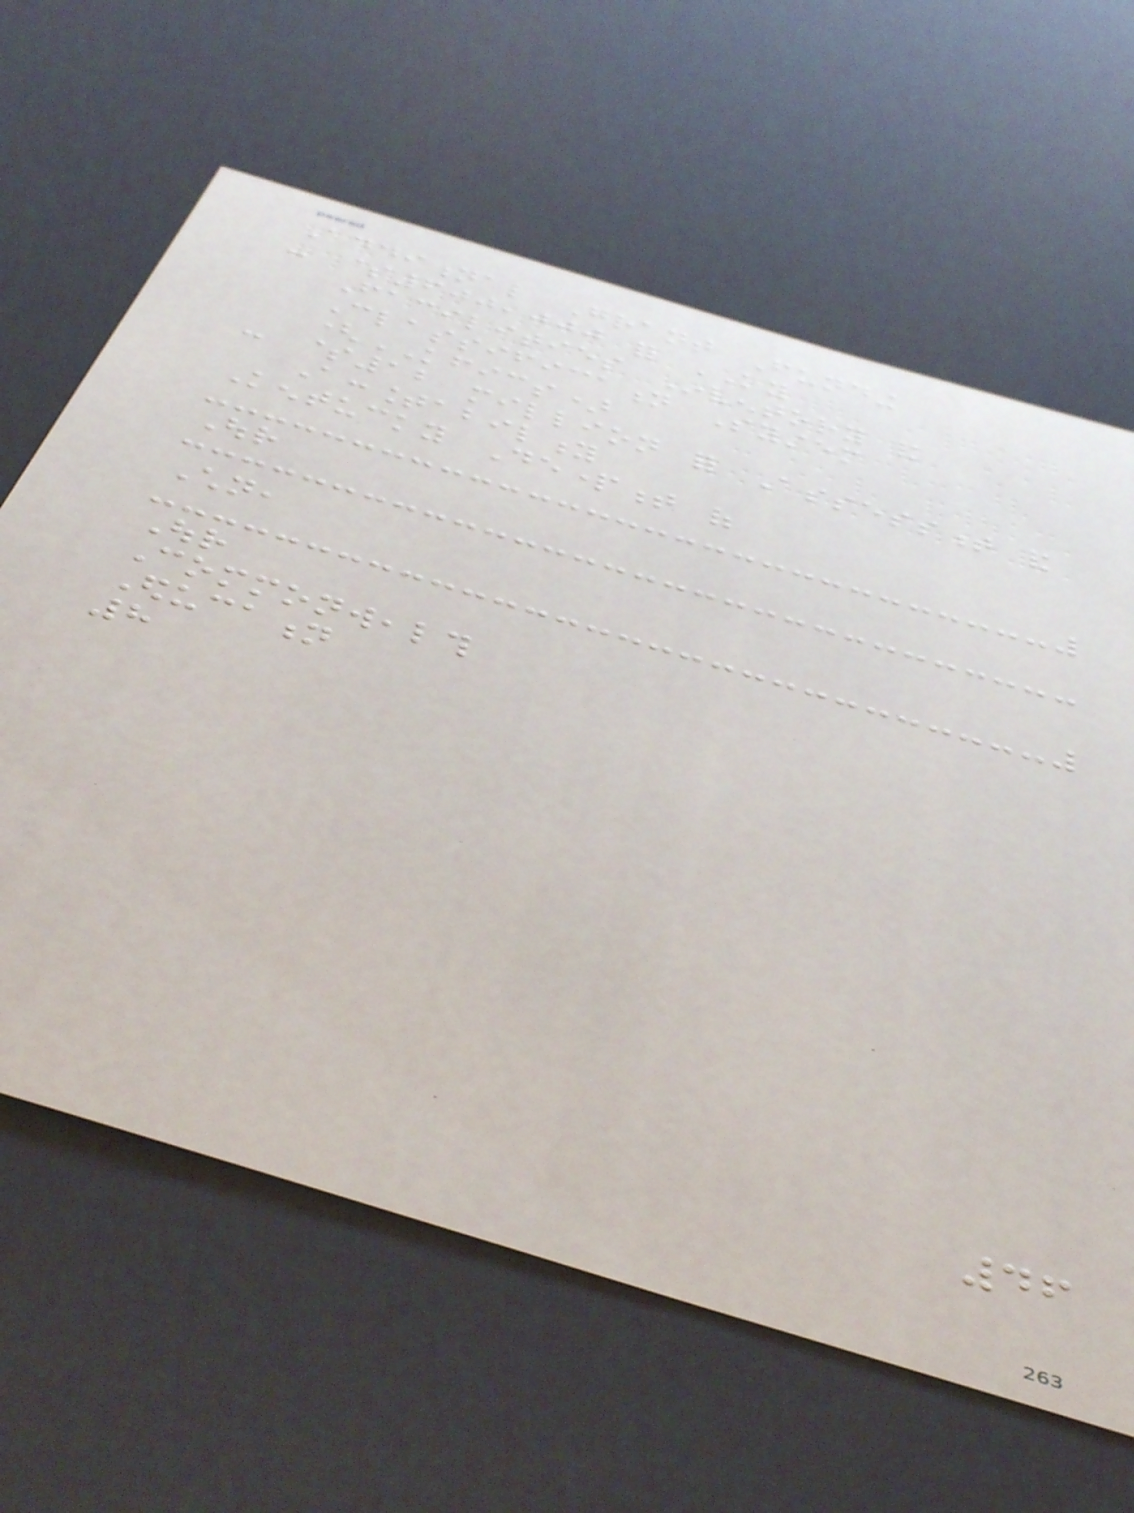Additional Grant Funding
- $600,000 for KY
Facilities Inventory and
Classification System
(KFICS)
- $12 million for Assessment and
Accountability
Kentucky Department of
Our
Children,
Our
Commonwealth
Education
8
46
